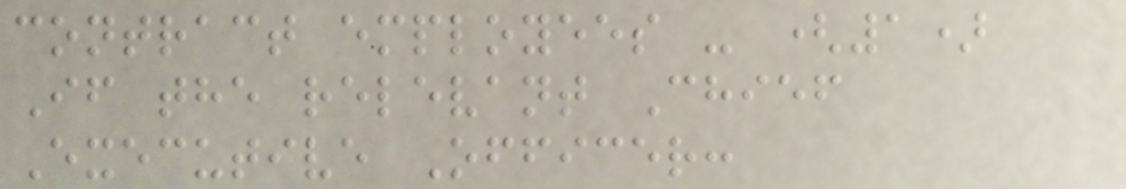contract employees - (1)
If the relevant Chief
Executive Officer:
